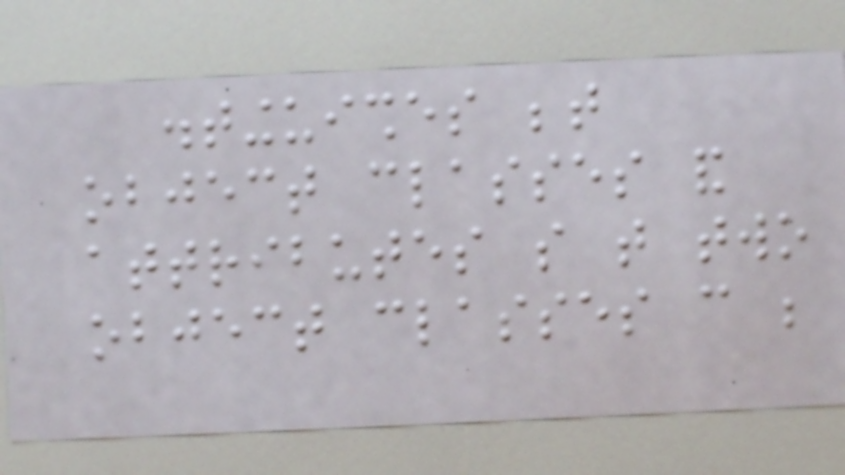distinguishes between
object classes and
attributes so that two
object classes can be
